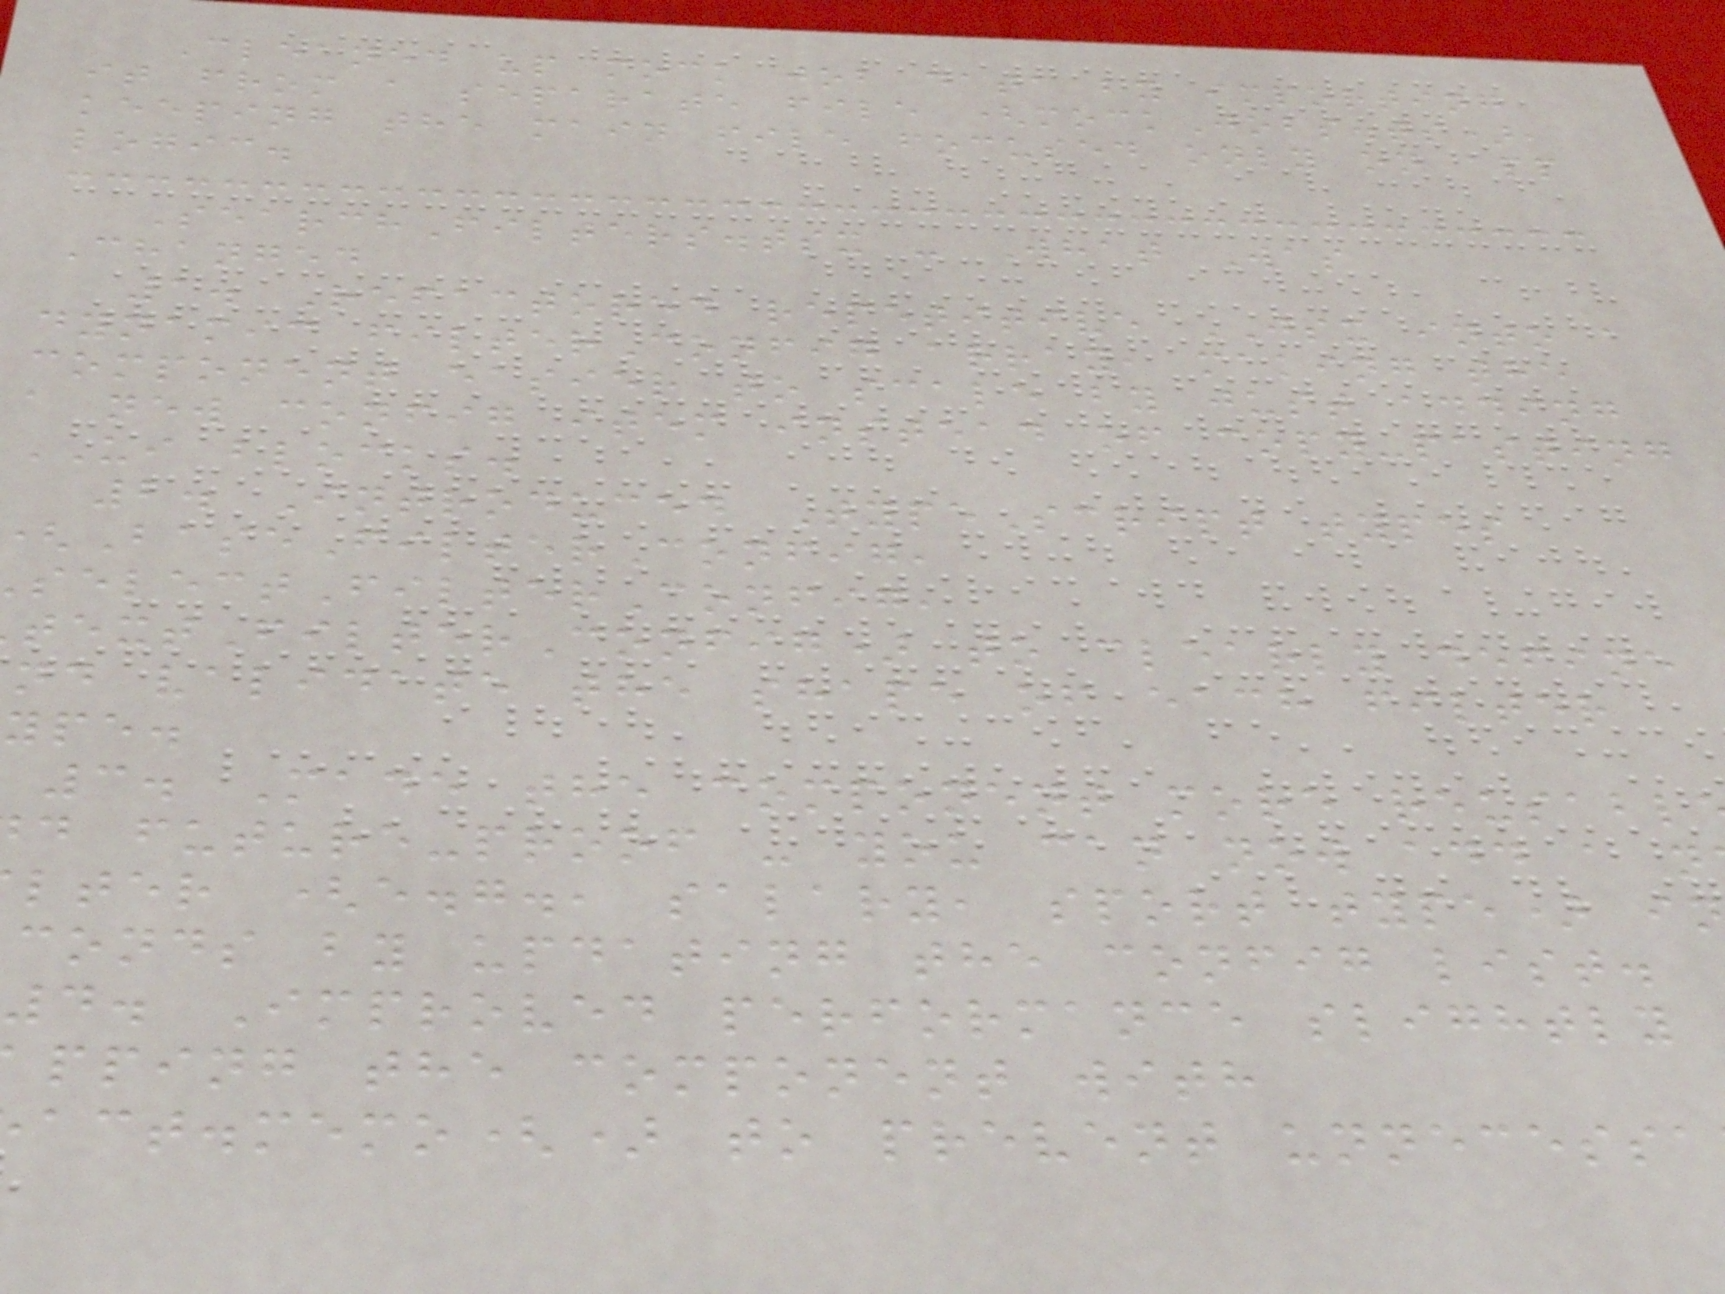Cleaned up mock job data by importing
it from a separate file (mockJobs.ts),
keeping the main file focused only on app
logic.
SearchFilters.tsx - What Was
Changed
1. Refactored repetitive JSX into a
dynamic filterConfig array, making the
component easier to scale by just adding
a new config item instead of copy-pasting
UI blocks.
2. Introduced TypeScript types
BaseFilterConfig,
electFilterConfig,
extFilterConfig) to clearly define
nd validate the shape of each filter
ype.
3. Made the component more reusabl
d future-proof - you can now add a n
lter (e.g., salary, sport type) i
conds by updating the config list.
4. Improved performance slightly
pping the component with
act.memo() to prevent unnecessa
